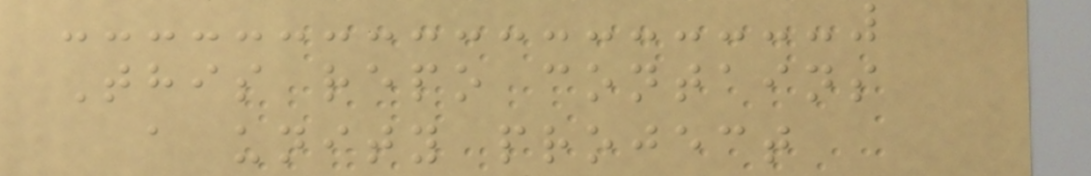This repo contains
a unity project
